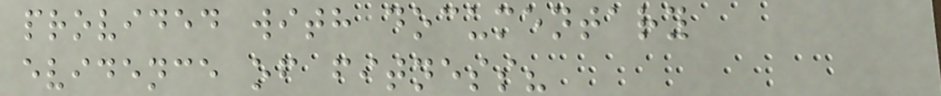provided with documentary
evidence of fitness?
